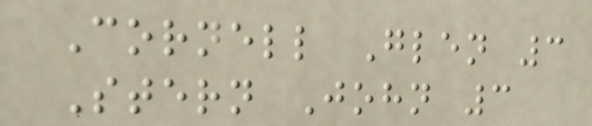Cornell Glen 3
Stern John 3
